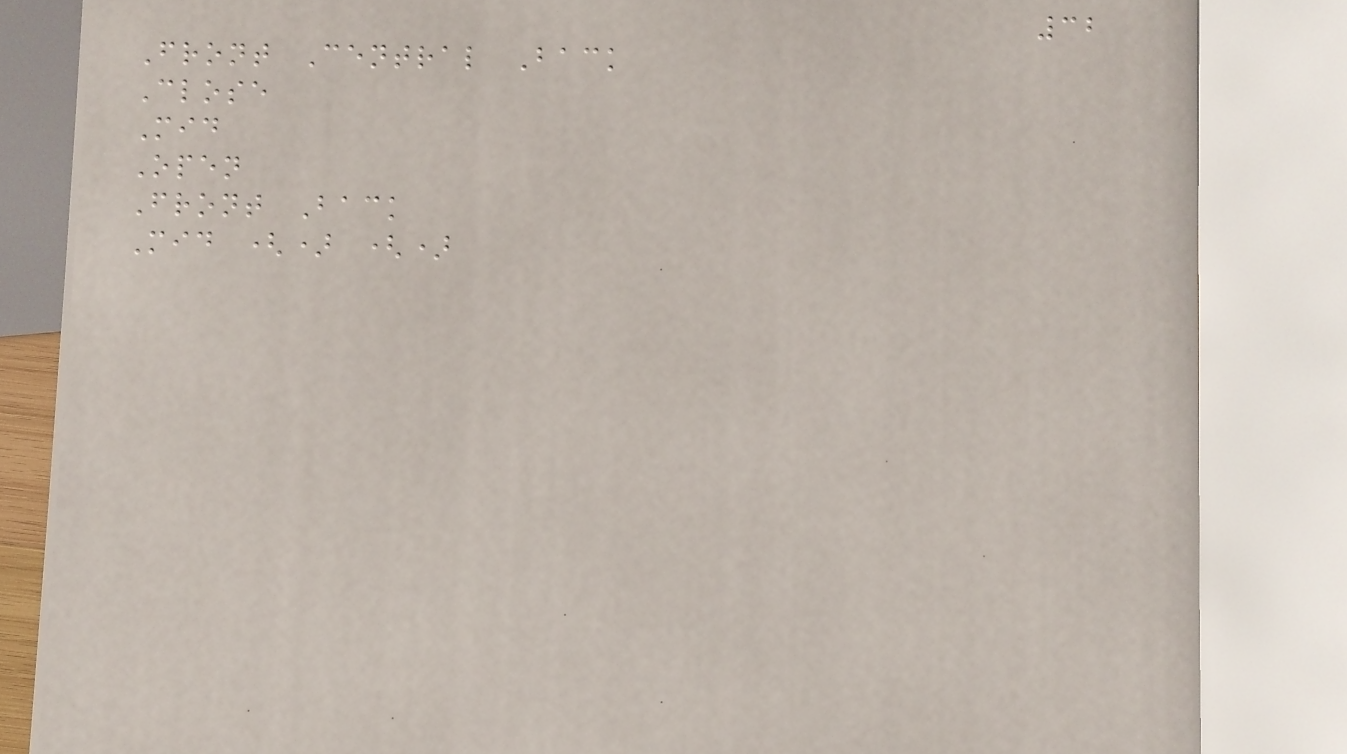32
Front Central Back
Close
Mid
Open
Front Back
Mid () ()
